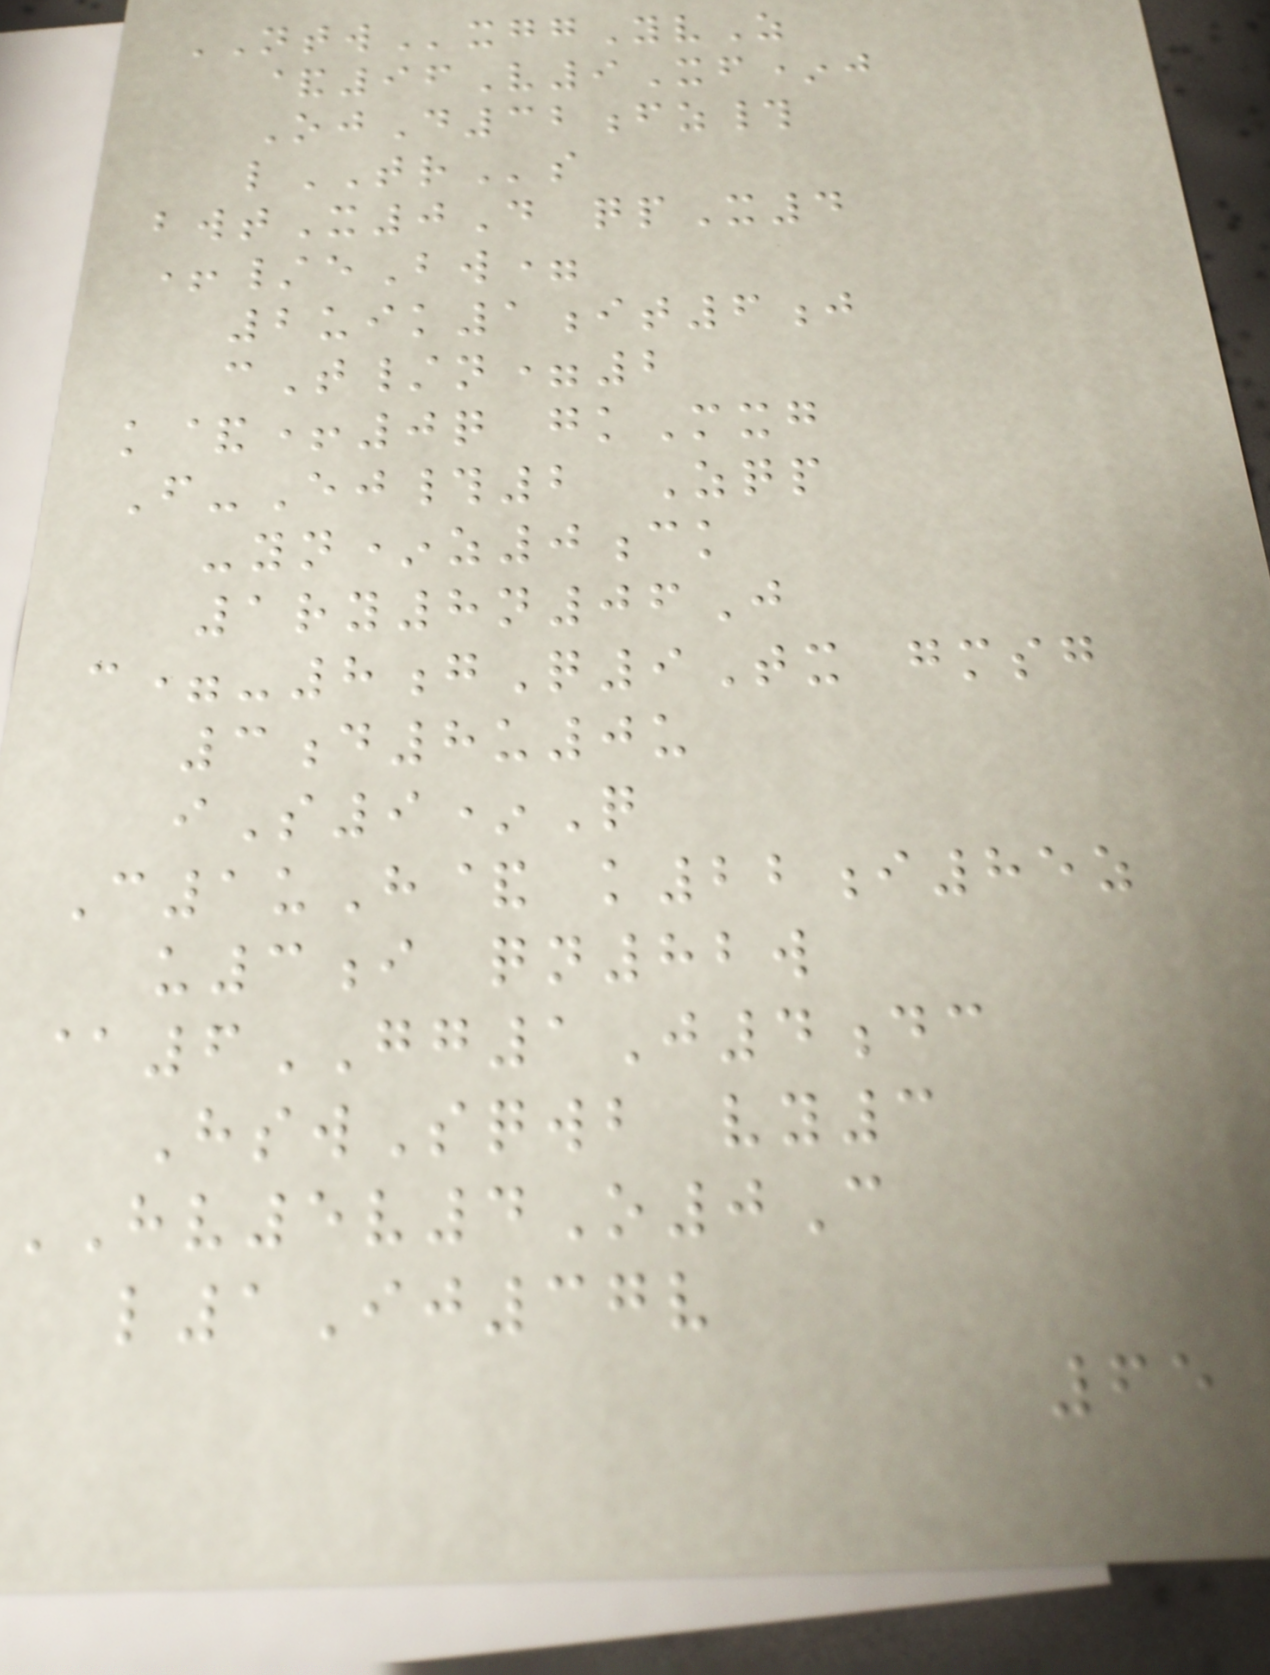NTWxggYvZ
&96V9Xf*j
OjD32fz#
lTRs
bwtX0D qpX4
+/eBw=
2uik1it6j
cT/n=2
k&+0q gkMxg
F-Ej#2 Zqp
-yn*z0ck
1ry8n06J
c=-8gQ9Tx gmsg
3d8u0u
iS9*Q
C1uH& k22i85z
u3i qn82w
@6GG1J4dc
HswSqwb vy3
HV5v4O0C
l1Ij37v
65
